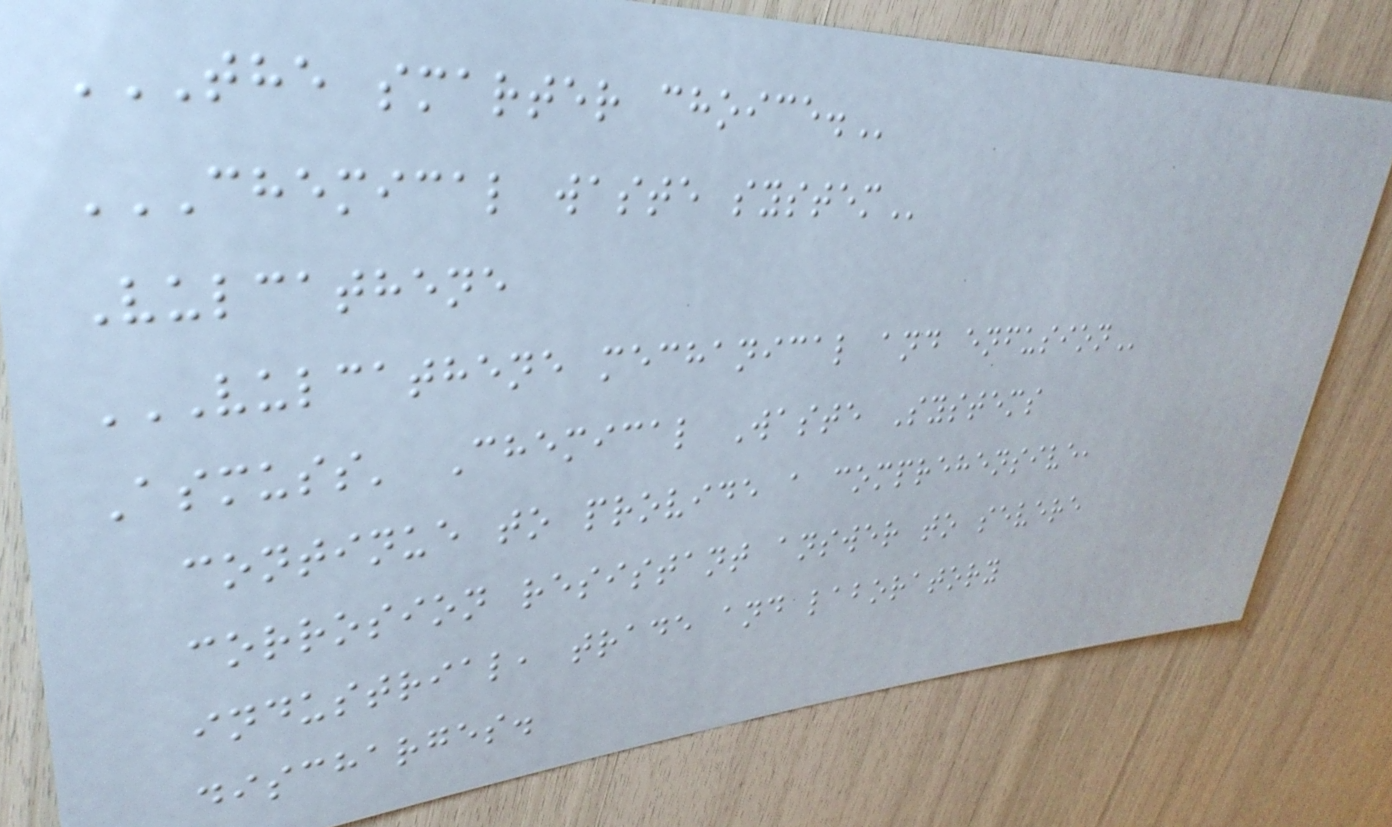THE SMARTER CHOICE.
CHEMICAL WASTE SYSTEM
Vulcathene
VULCATHENE MECHANICAL AND ENFUSION
Asmuss' Chemical Waste Systems
continue to provide a comprehensive,
corrosion resistant answer to severe
industrial, trade and laboratory
discharges.
